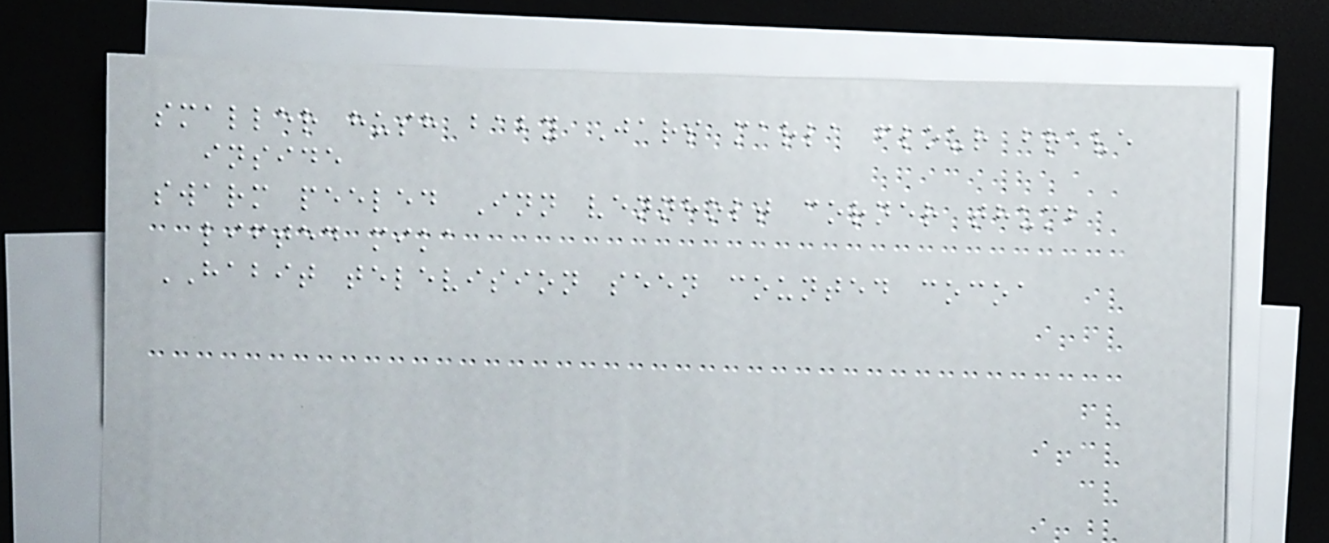smaller hush baby Jars marla flour brave
inside
swarm peeled Inn vennholt corner thumb
lifted mika
HABIT television seen counted cocoa
